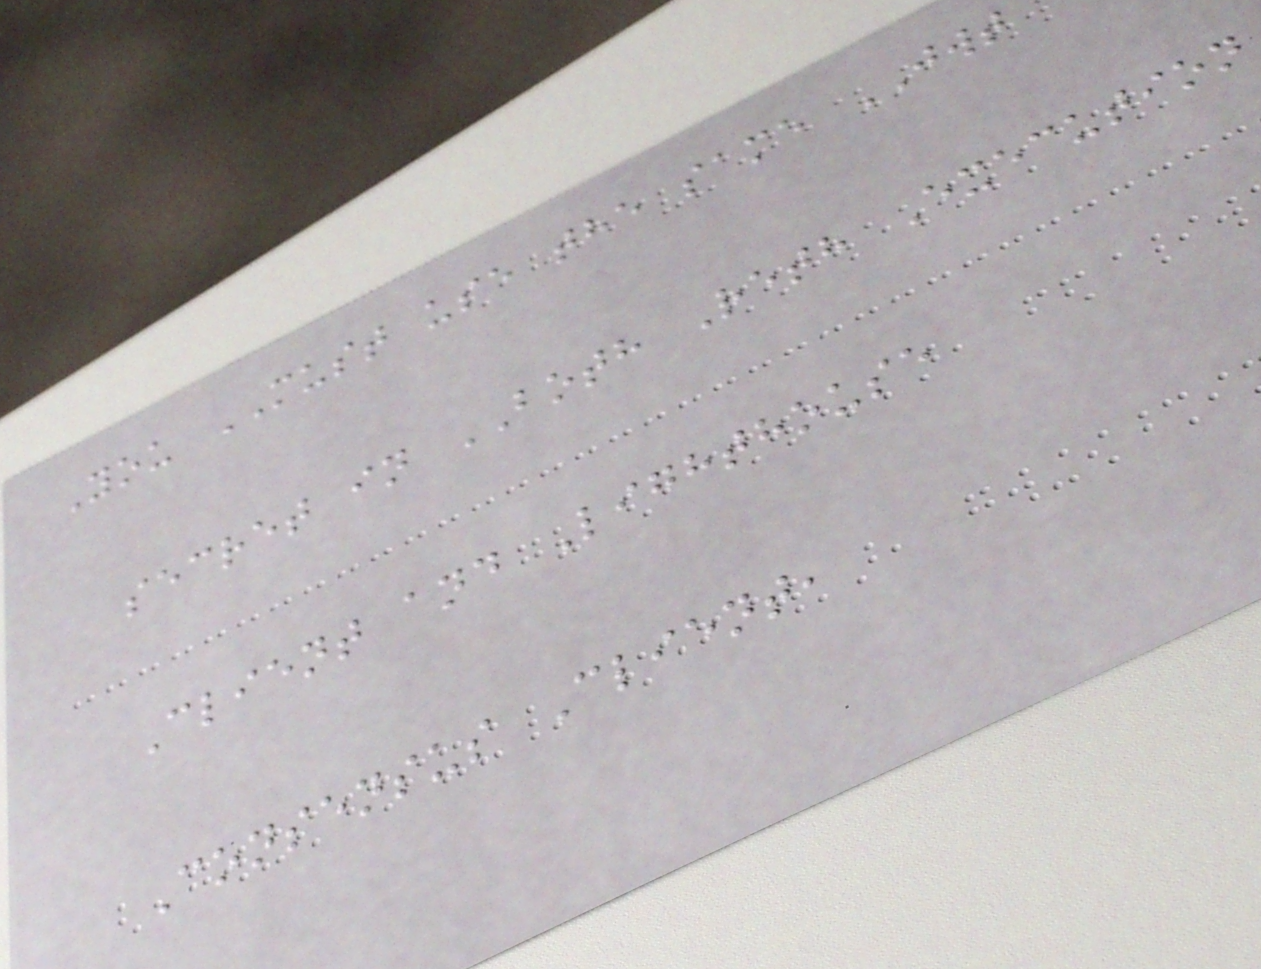You MUST use the same JWT
secret in BOTH Reth Execution
Client and Lighthouse
Consensus Client,
